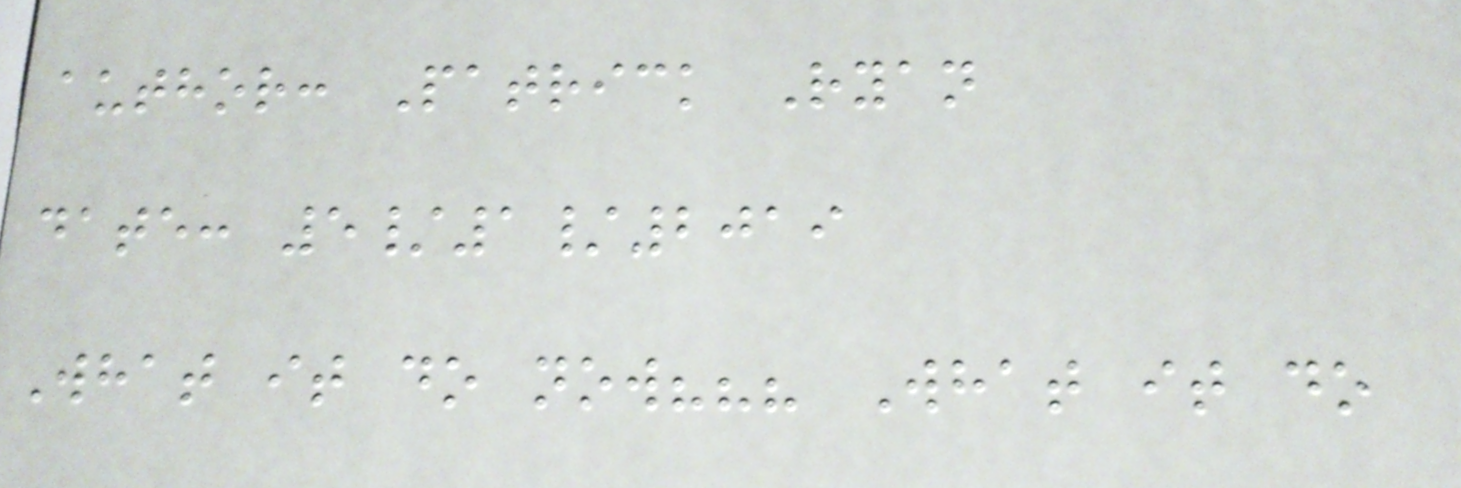author: Patrick Ryan
date: 5/1/2019
What it do now??? What it do
